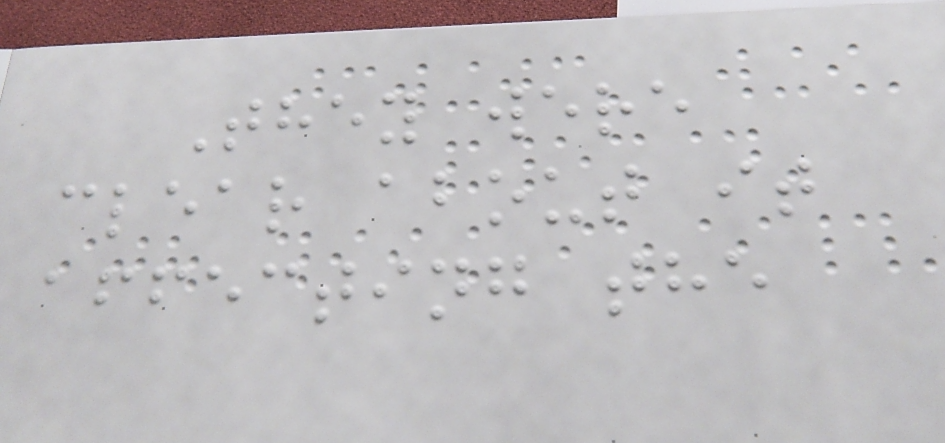They were
clear about it
affecting the
